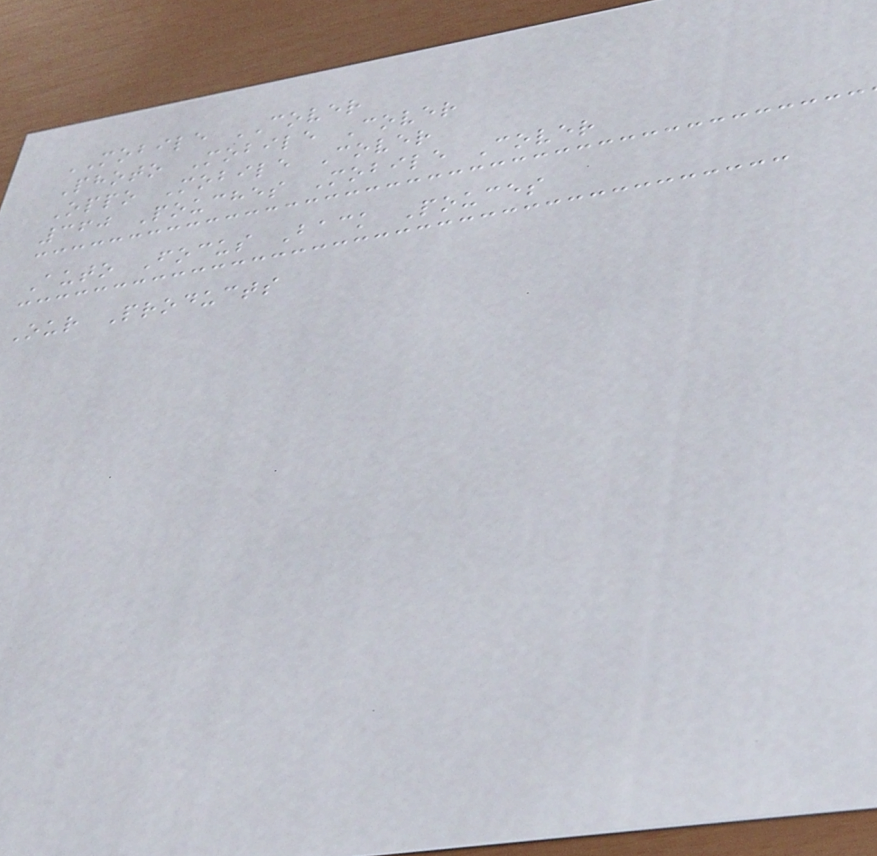MOBILE COVER
Photo Mobile Cover
Oppo Mobile Cover
360 Pouches Mobile Cover
Auto Focus Back Pouces
Our Products
